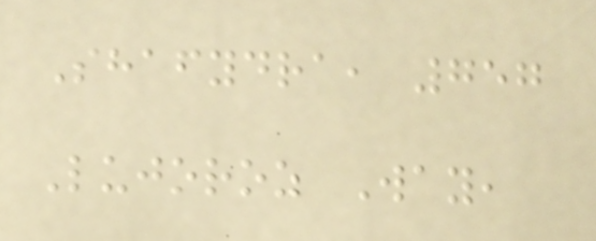Shafydra, 757
Lujoroz Way,
